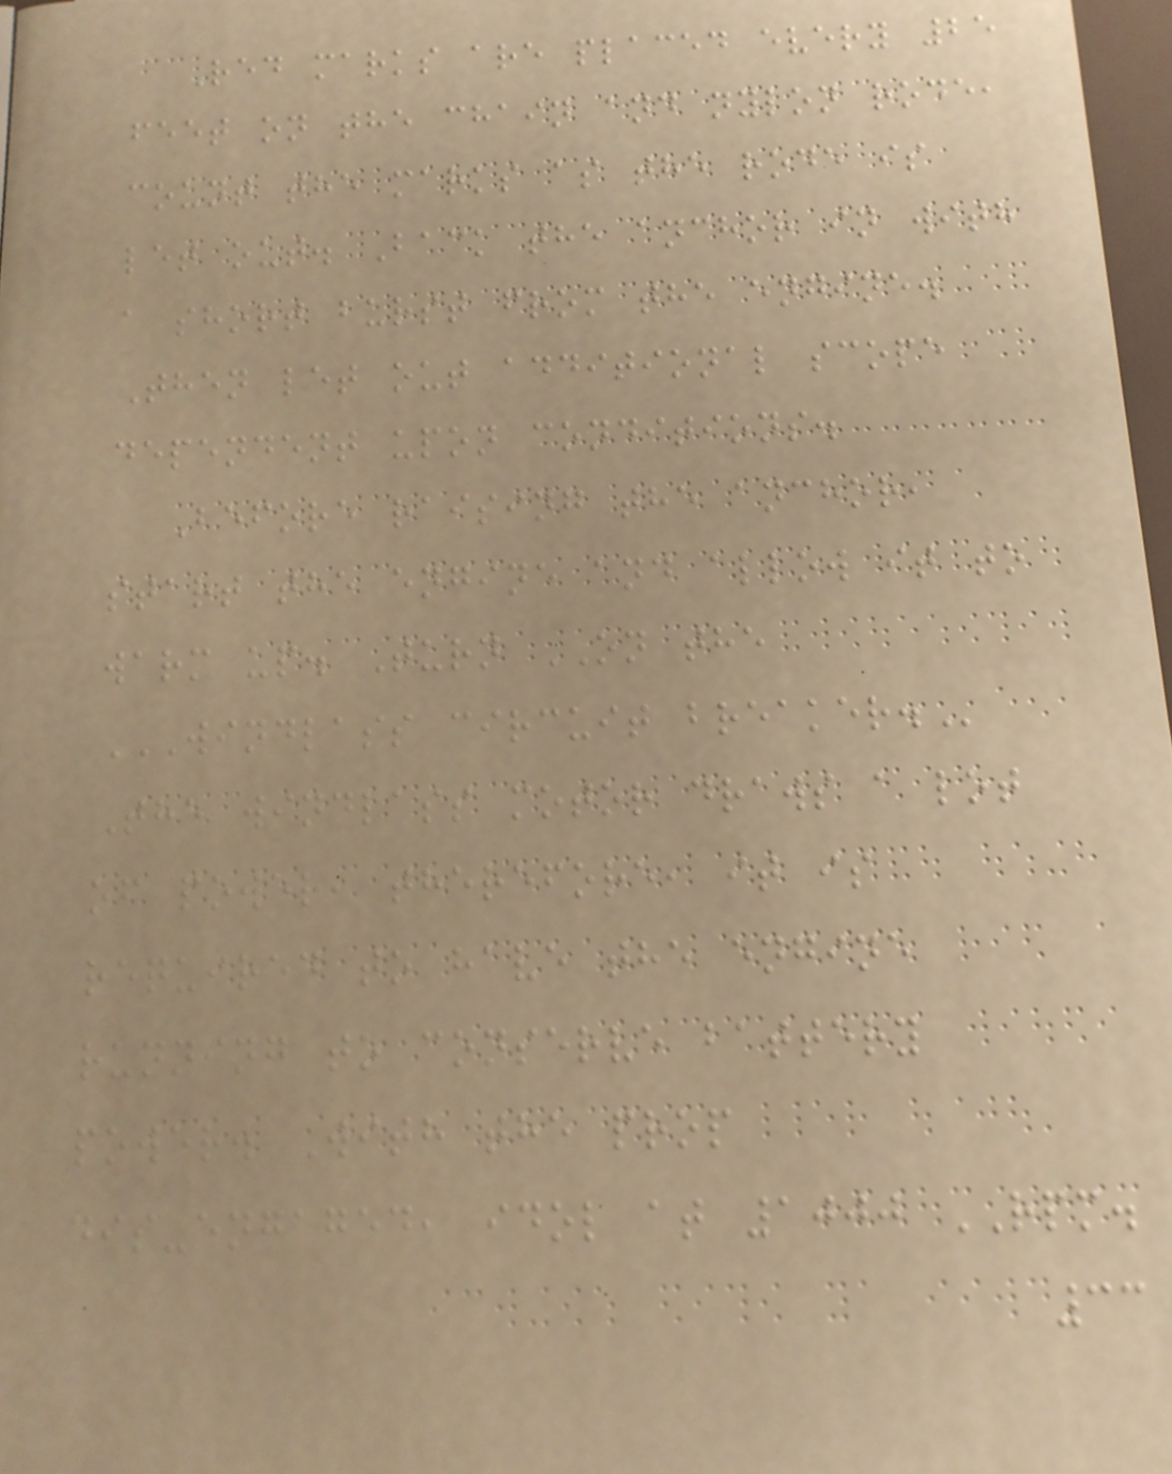Red marks are placed every 25
feet on the chain and nylon rode,
count the marks as the rode is
let out. Back the anchor in with
a short burst from the engine.
Then let out additional scope
dependent upon conditions.
Before raising the anchor,
start the engine and allow it to
warm up. Turn ON the
WINDLASS CIRCUIT BREAKER.
The windlass motor draws a lot
of power, therefore, it is
required to have the engine
running to conserve battery
power. With the prop
dis-engaged, idol at 1000 RPM.
33
